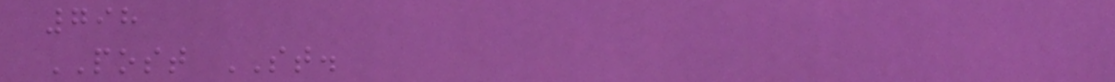798
POST ST.
